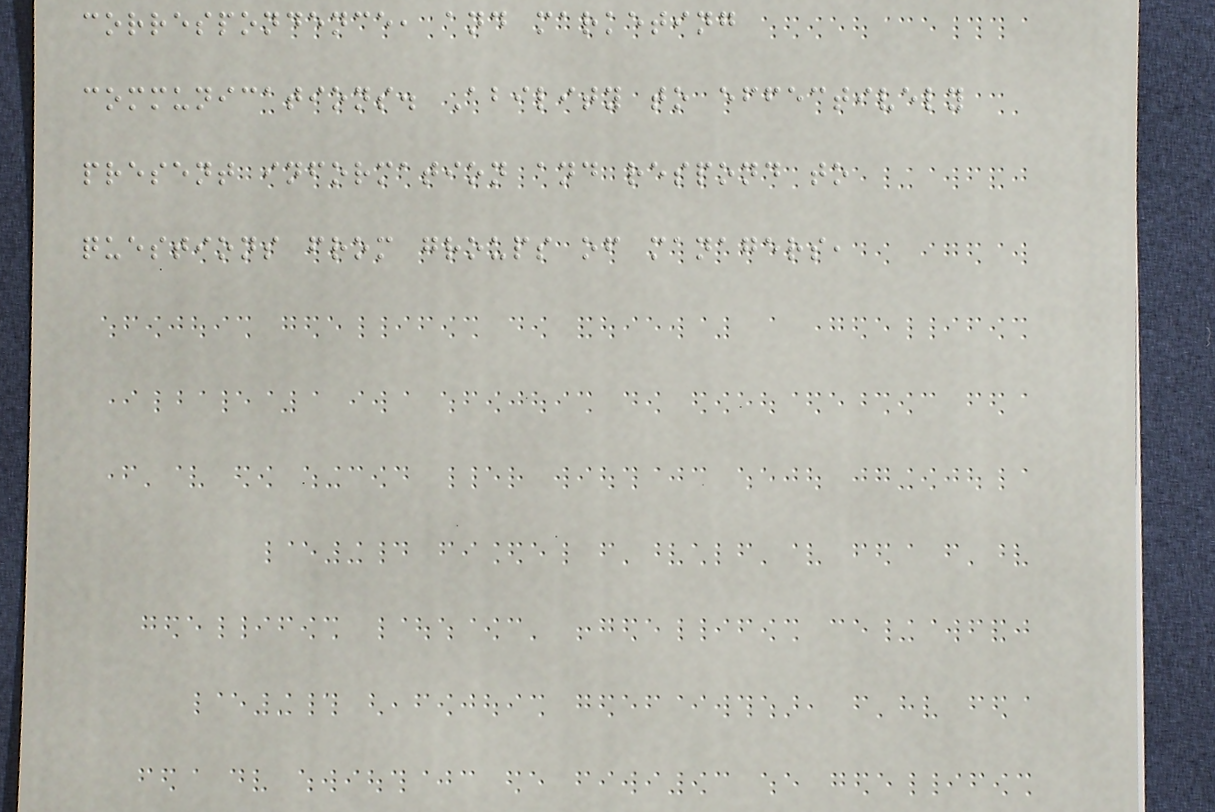correspondence, and marketing
communications. Ability to effectively
present information and respond to
questions from groups of managers,
